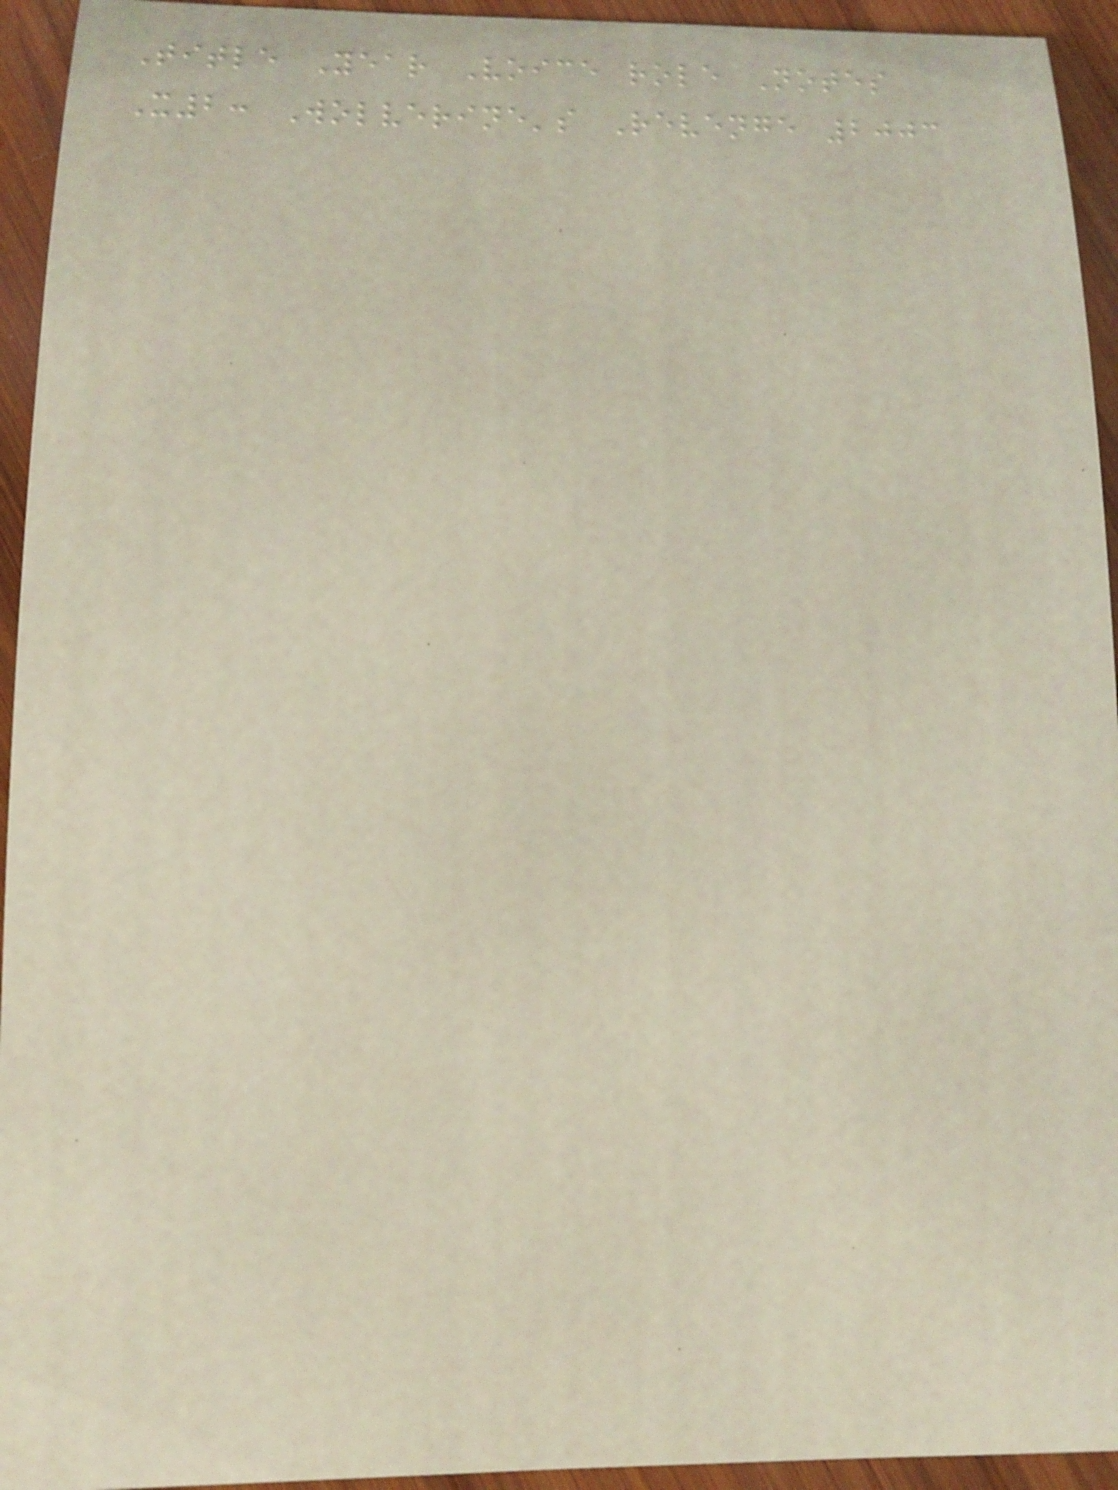Title Year Voice role Notes
X2: Wolverine's Revenge 2003
